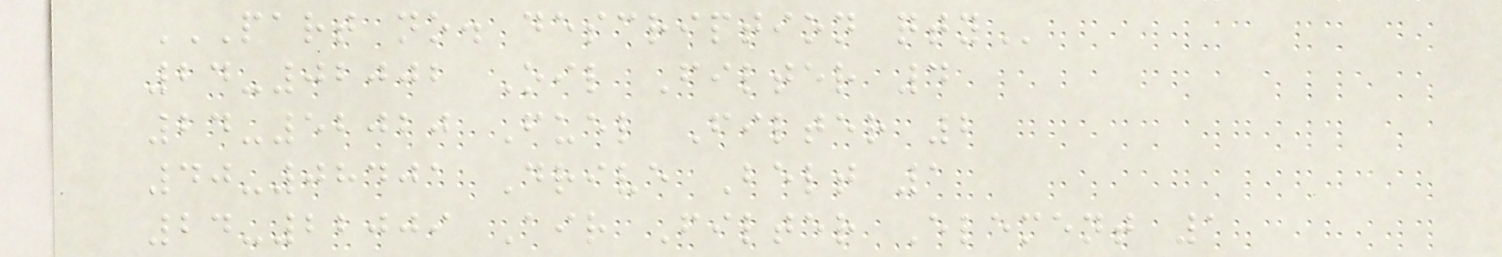PART NO. DESCRIPTION QTY
24-02002 Oil Filter 4
24-52020 Fuel Filter 2
40-08401 Drive Belt 1
24-22009 Air Filter Element 1
